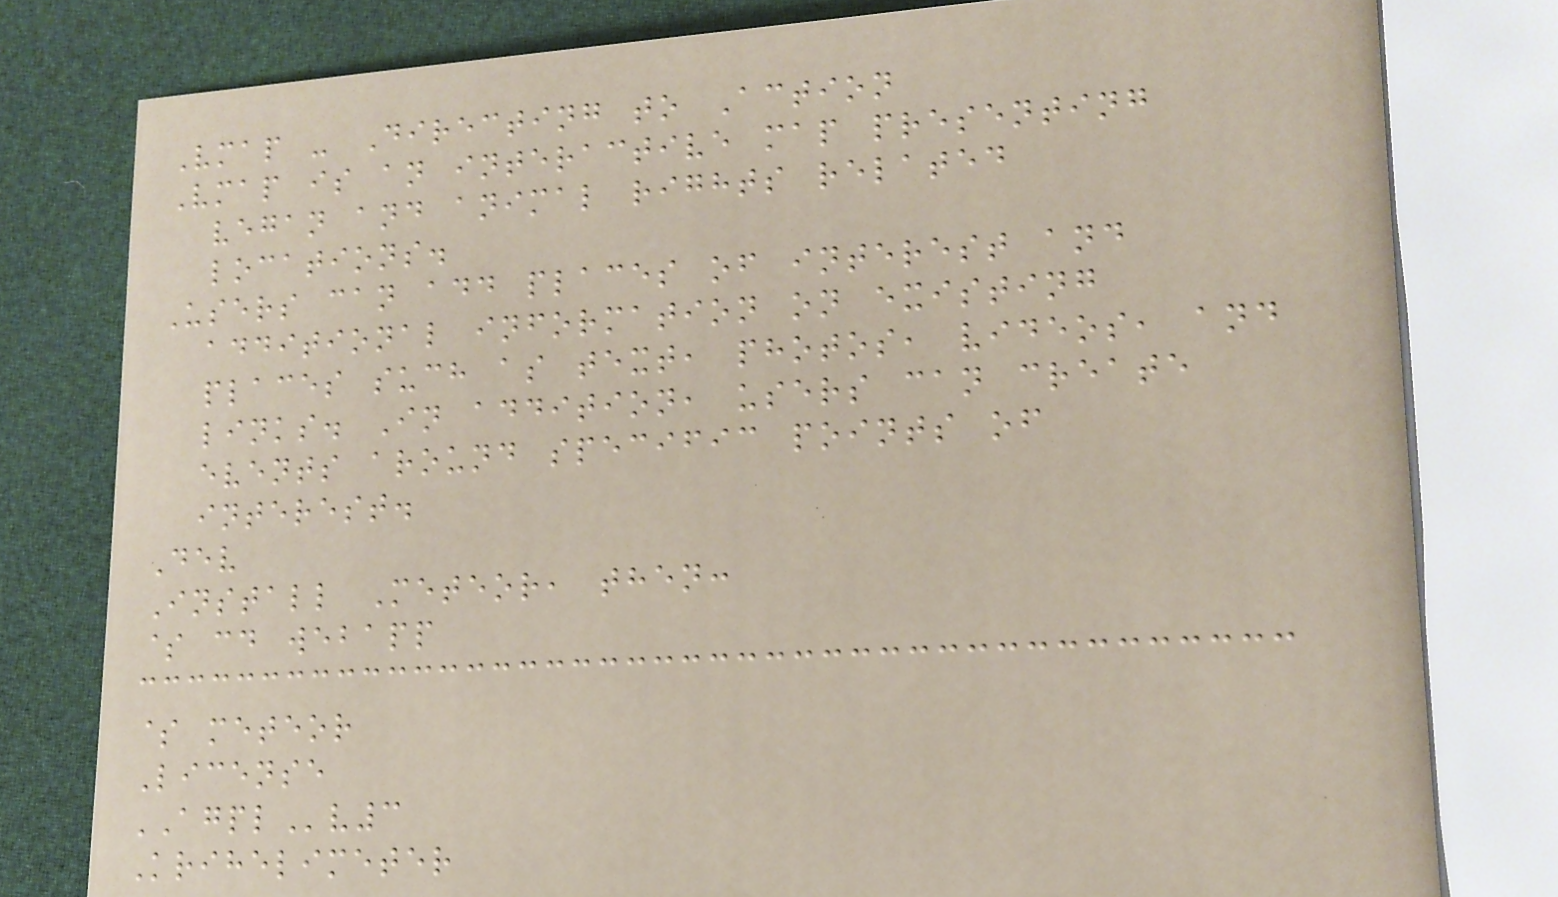Vmap - Directing to Action
Vmap is an interactive map presenting
vegan and animal rights related
locations.
Users can add places of interest and
additional information on existing
places such as text, photos, videos, and
links. In addition, users can create
events around specific points of
interest.
Dev
Install Meteor, then:
$ cd webapp
$ meteor
License
AGPLv3
Krihelimeter
